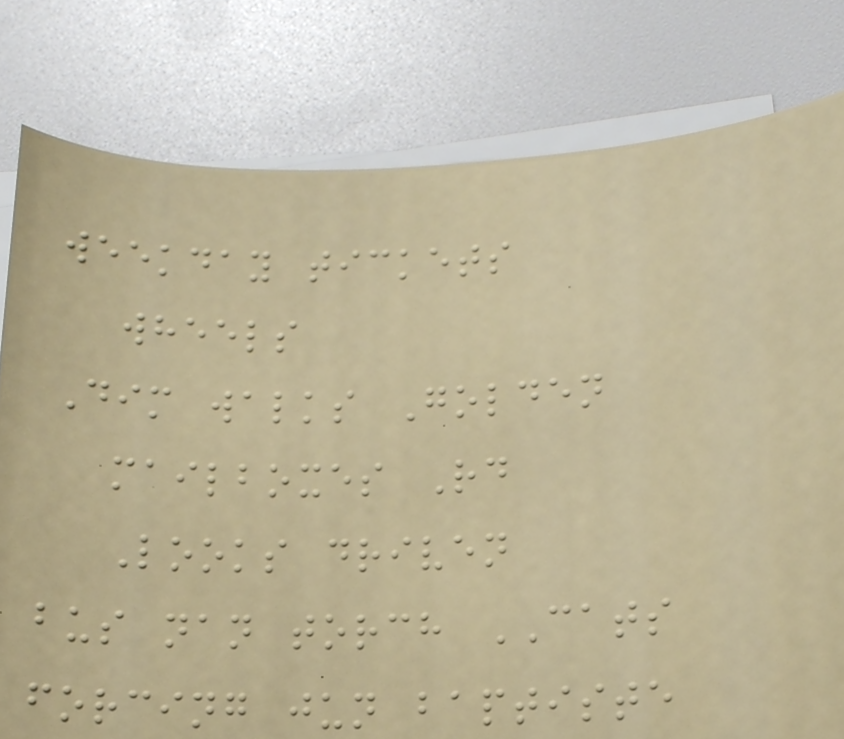weekday tickets
wheels
Dim walks Golden
mailboxes Rd
Looks driven
bus nan torch CATS
forcing jun baptiste
